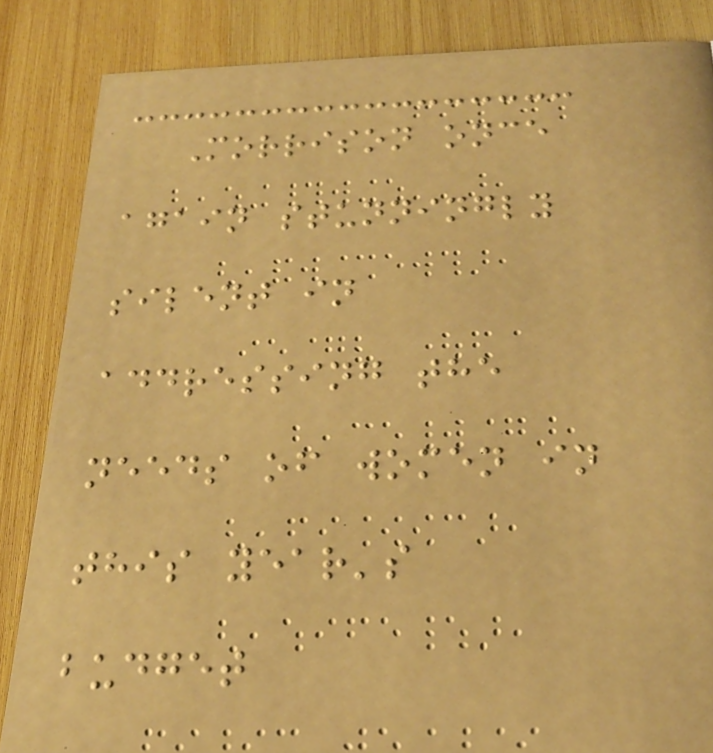Morrison once
again stunningly
silent in
addressing the
needs of women in
this year's
budget
